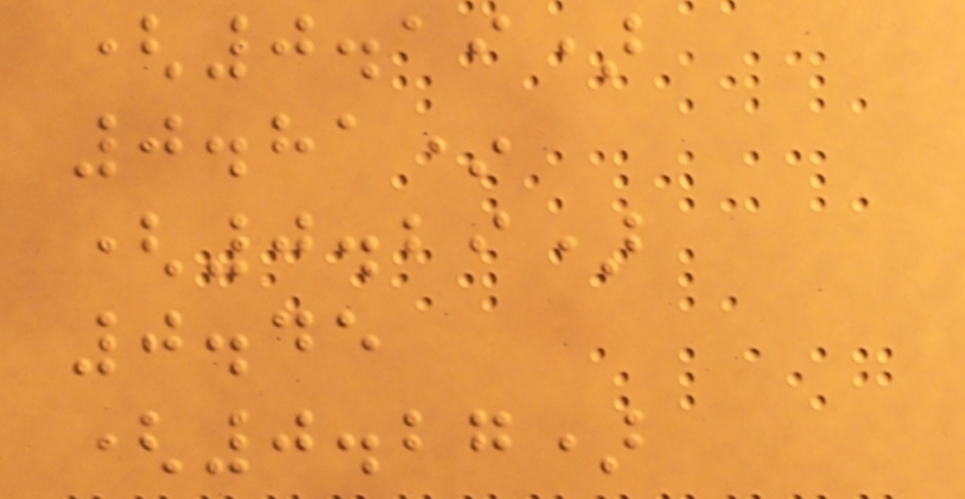(0.19)
0.81*
(0.29)
0.45
(0.27)
